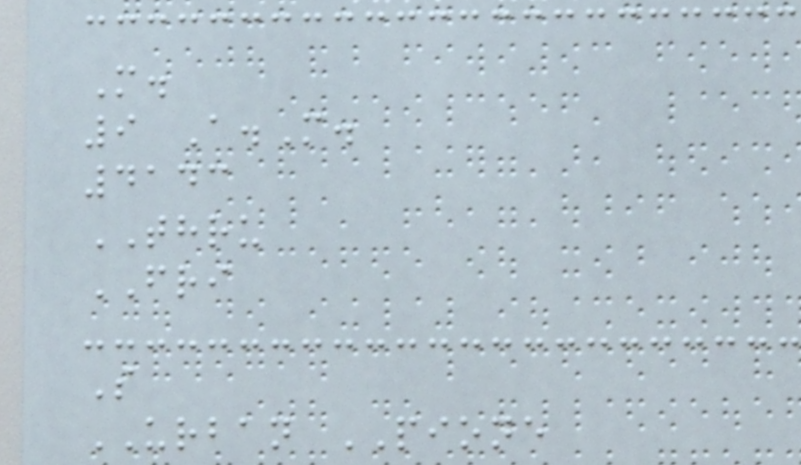M.
9 A.M.
4143
THRU
FRI
S
URBAN PIONE
